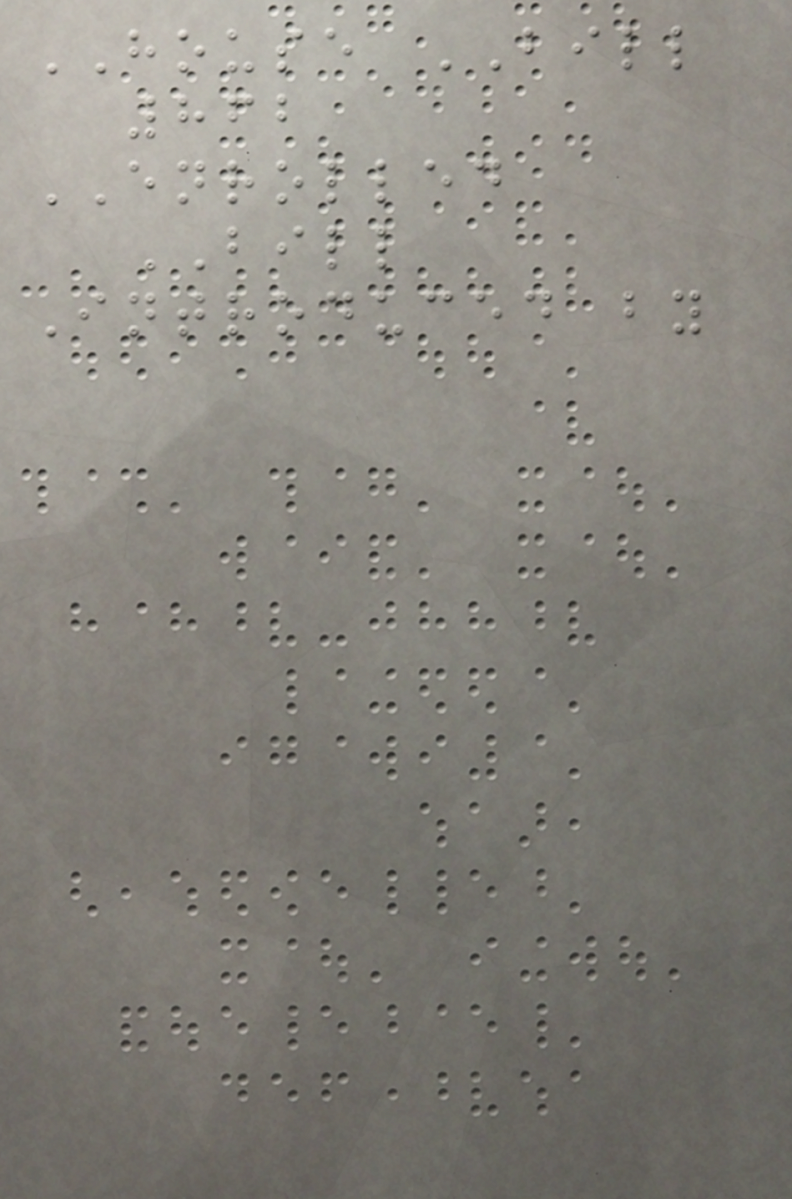HOUSE BILL
862
ENROLLED
BILL
Introduced by
